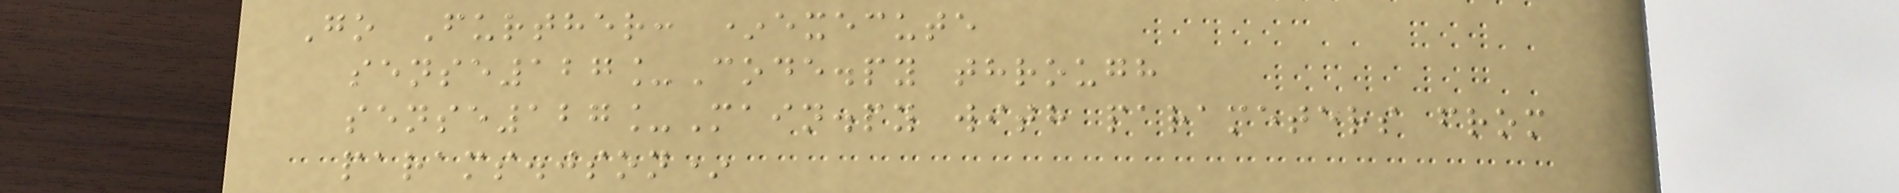Go Further: *execute
sense127_Code.py through
sense127_Main.py with parameters from
params.json*
